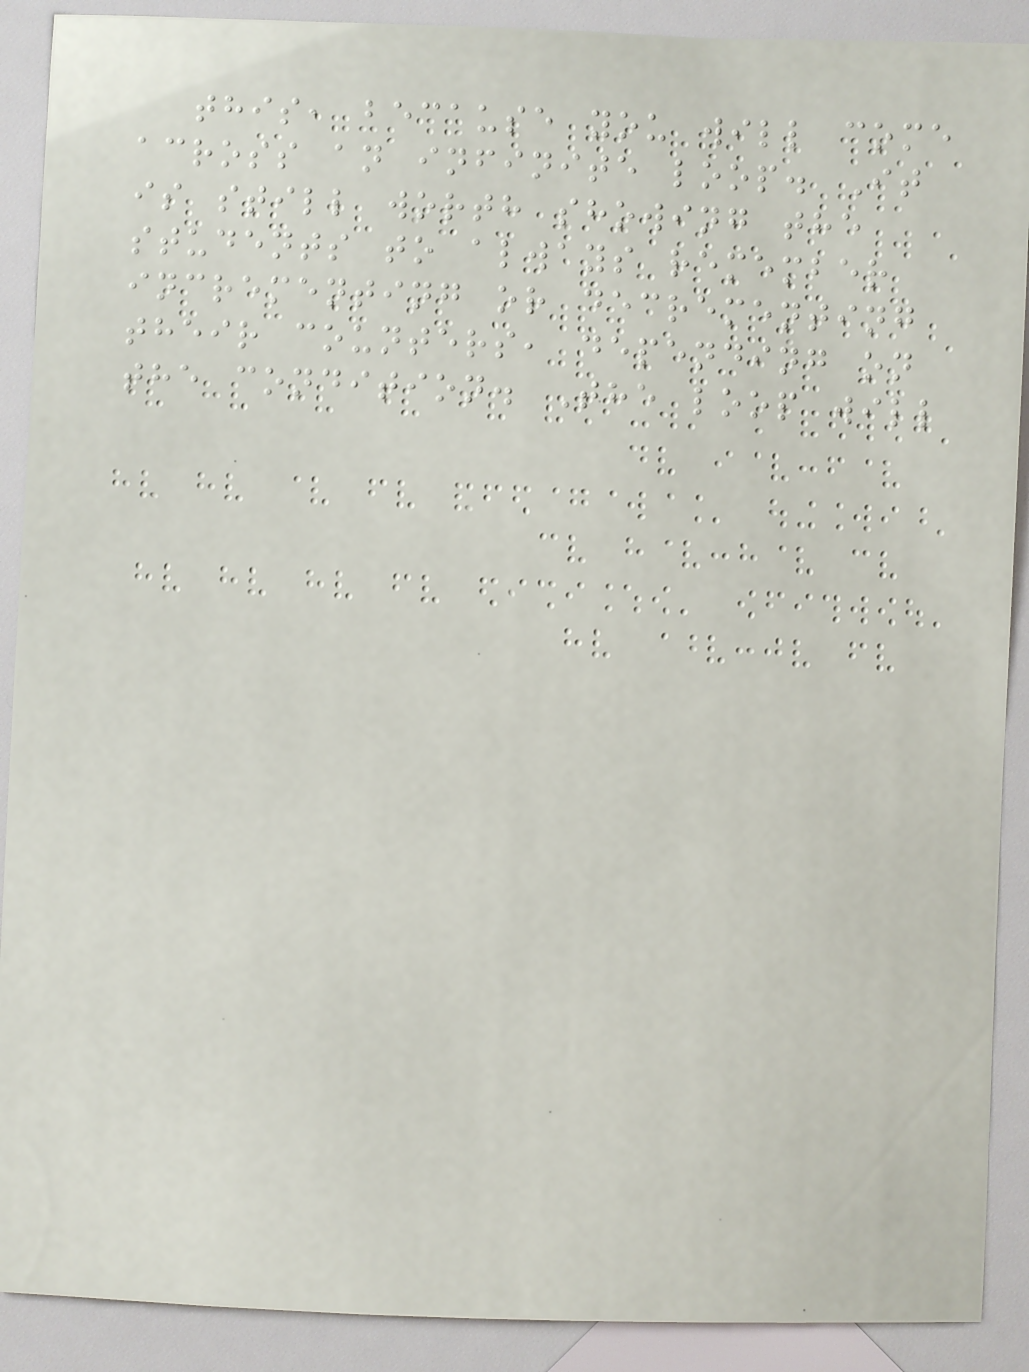this, because you will come
across an infinite loop. It
is still worth showing the
students to always remember
incrementing or decrementing
their counters, depending on
the condition. The loop will
